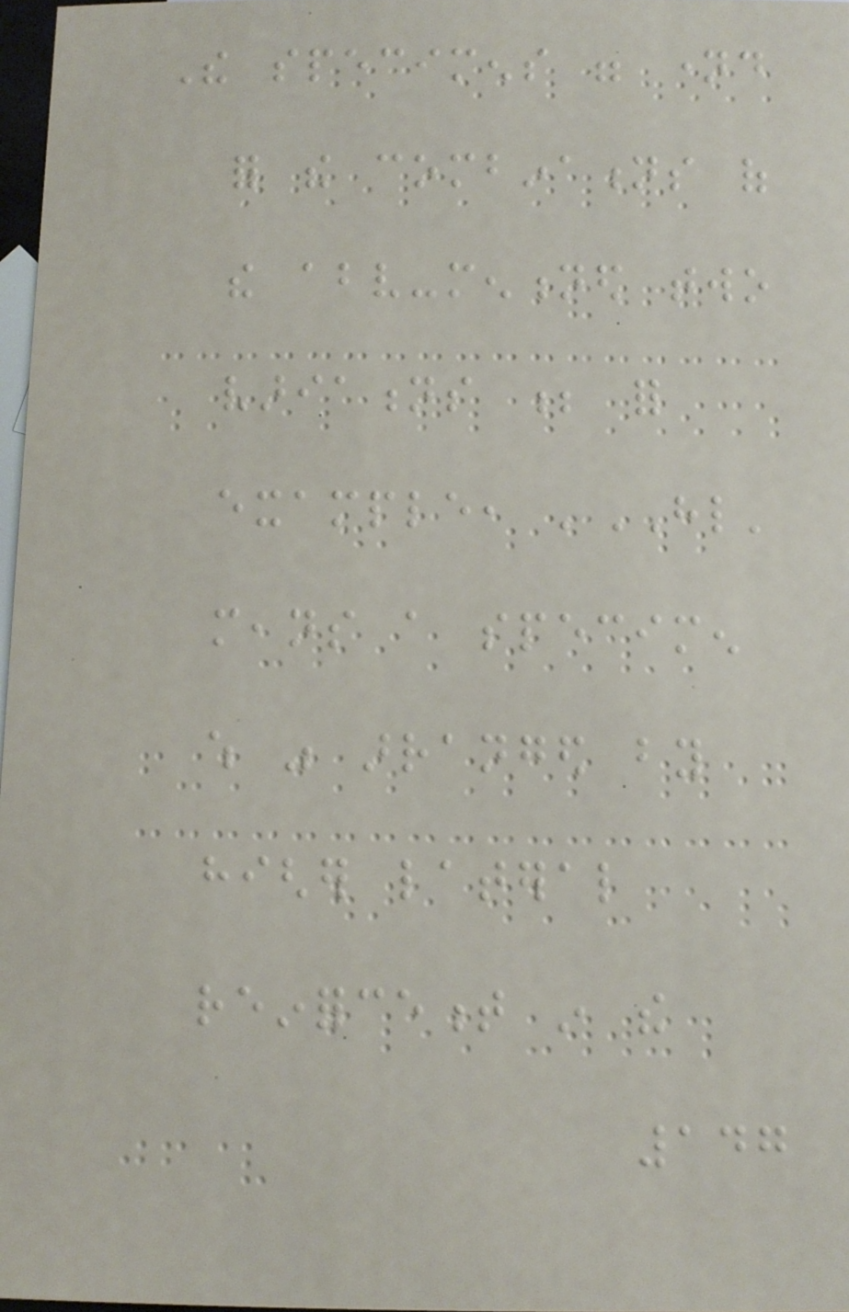The specimens were named
for the combinations of
the above-mentioned two
variations ; for
example, 'HL'
means a specimen
which was arranged by
higher lateral
reinforcement in the
147
